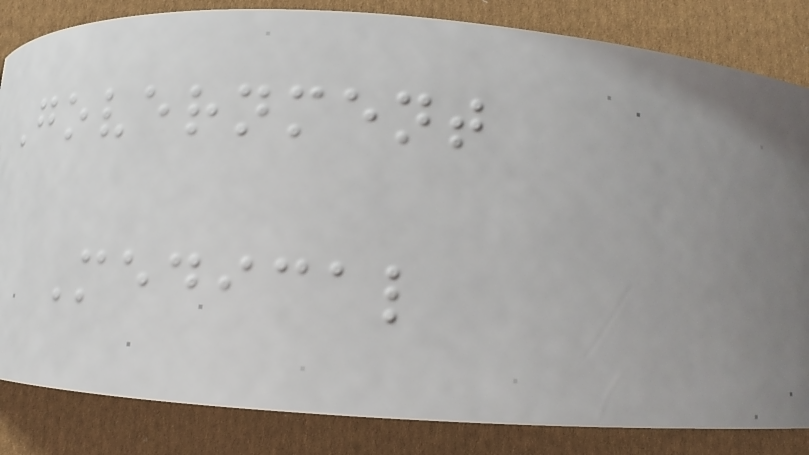Government
Medical
